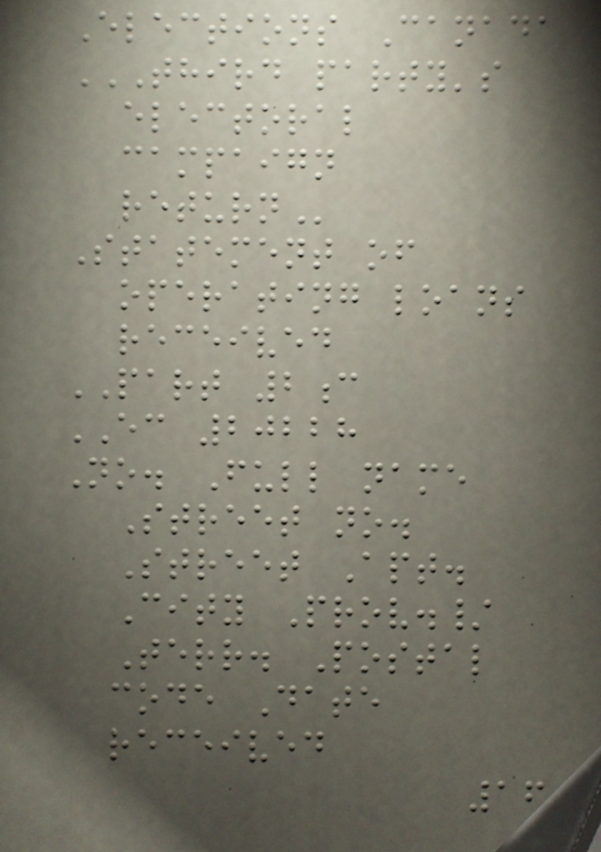Elections Canada
THIRD PARTY'S
ELECTORAL
CAMPAIGN
RETURN
Statement of
operating loans
received
PART 2c
EC 20228
No. Full name
Street no.
Street Apt.
City Prov./
Terr. Postal
code Date
received
16
